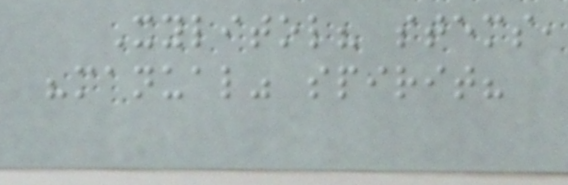Xylitol? stems,
"manual" spirit?
